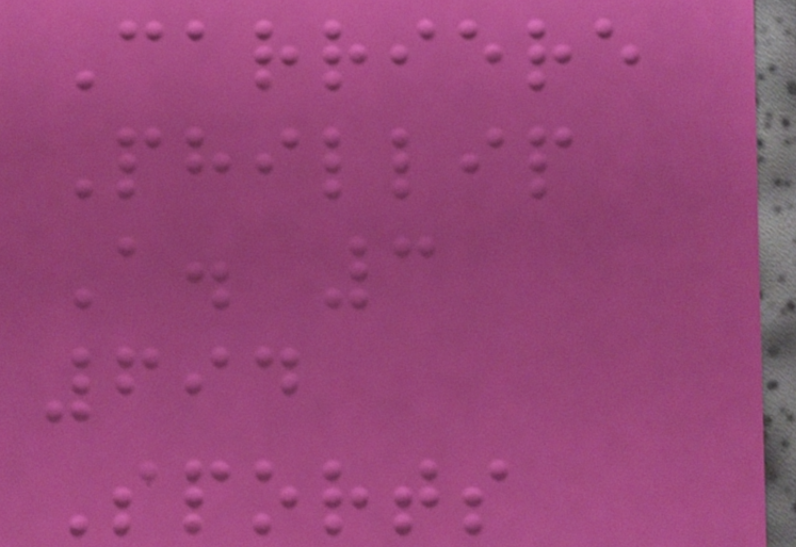Carriere
Phillip
A. 3
694
Sports
